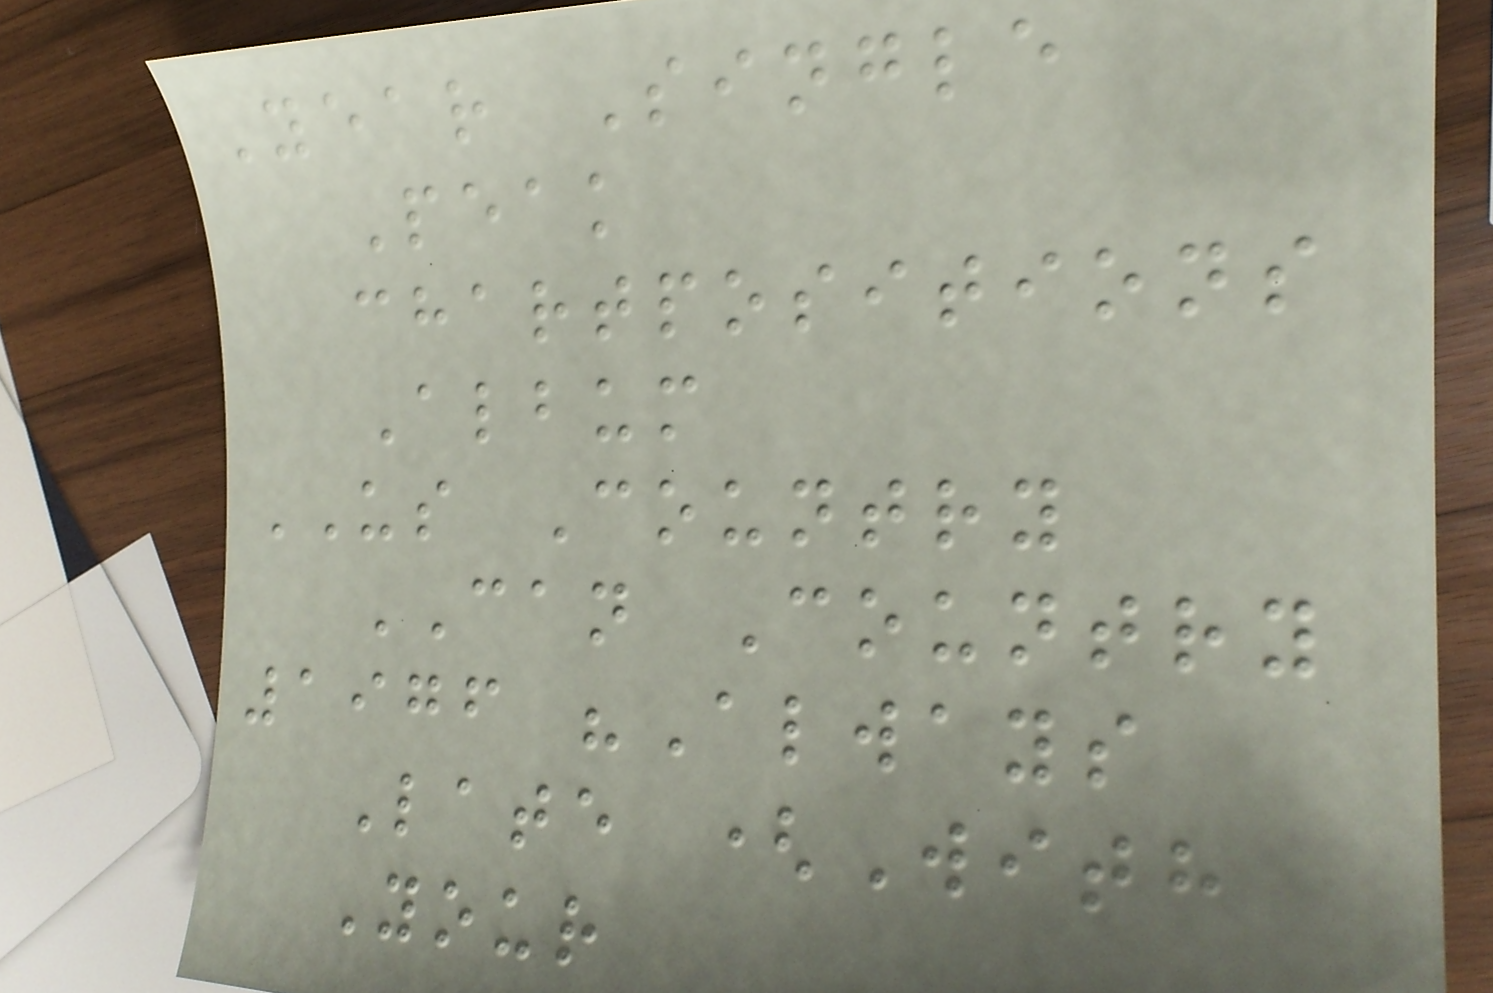Year Single
Peak
chartpositions
Album
US Country
CAN Country
1976 "Always
Late (With
Your
